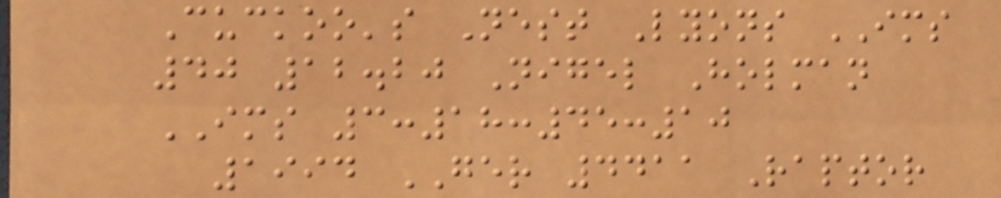Cuckoo's Nest Lyons IMS
40 12.20 Nigel Holman
IMS 3:18:45:10
1994 GER 4411 Raptor
